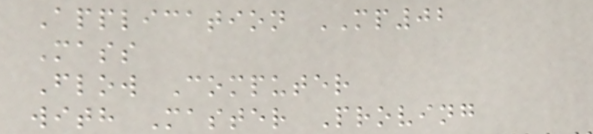Application MP02
Mass
Flow Computer
with Master Proving
